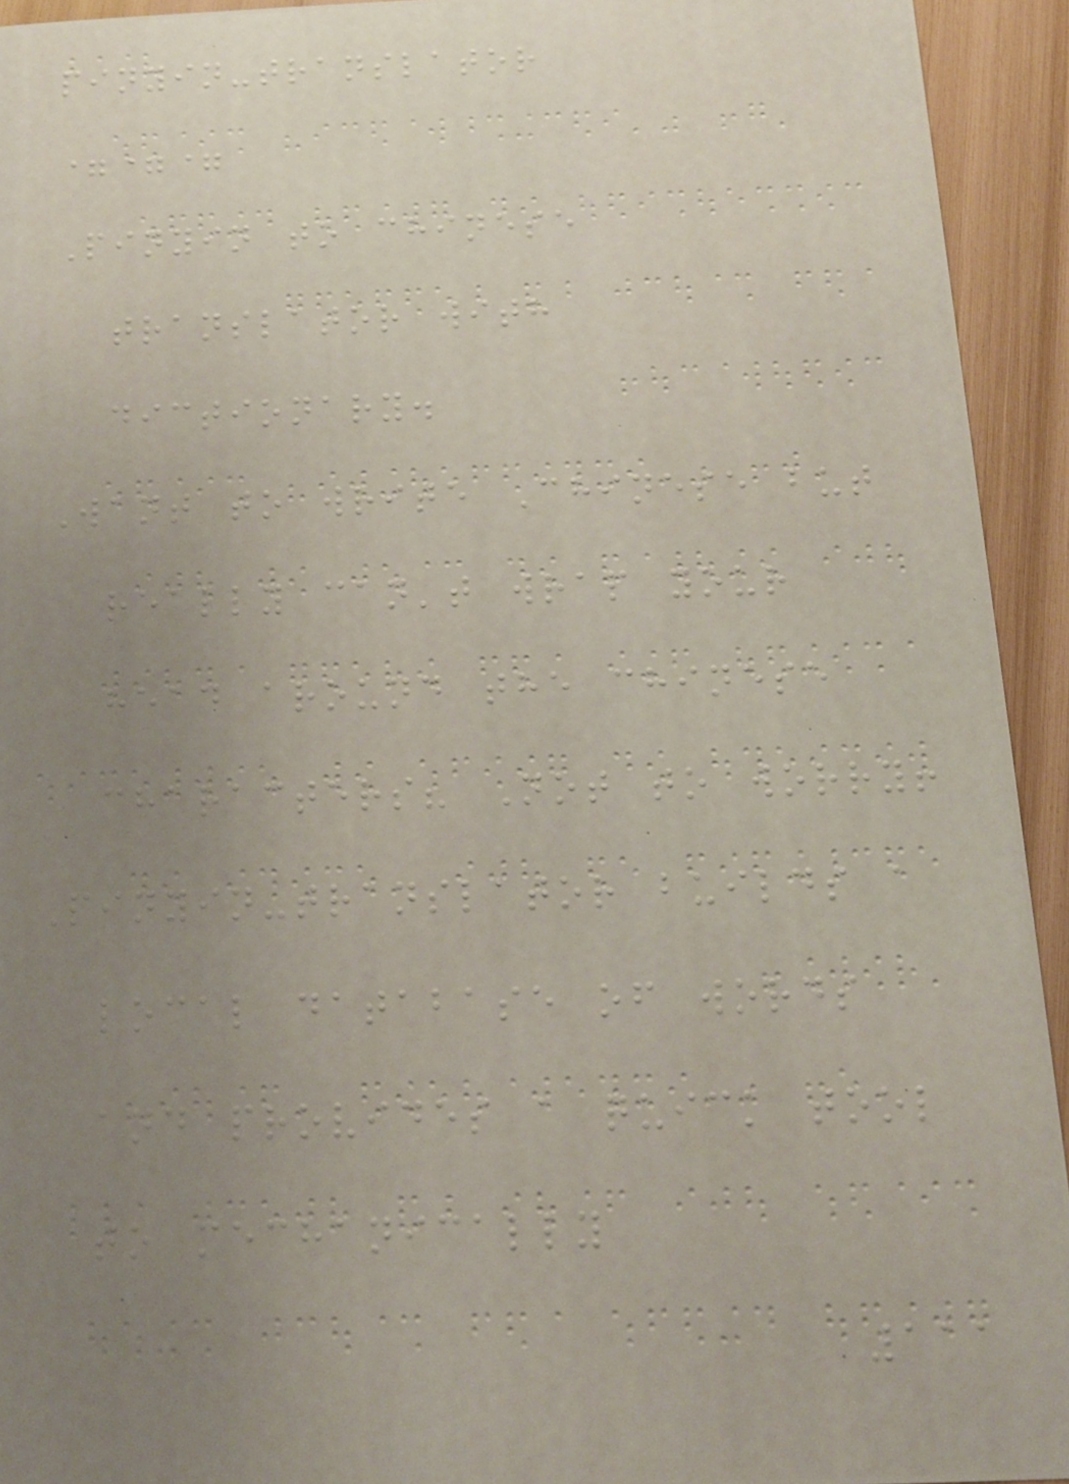pinyin-translator
===
Pinyin to chinese
translator with
dictionary.
Want to write Chinese but
really can't wrap your
head around the chinese
characters? Not to worry!
Pinyin-translator builds a
local database of words
and provides a quick tool
to mechanically
111
